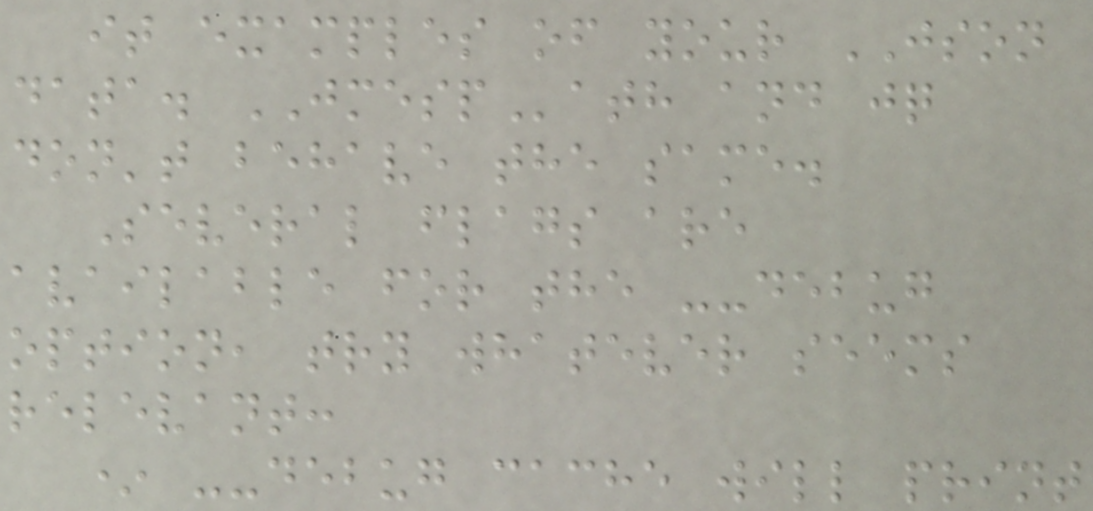it examples of your JSON
data. JMESPath and jq
don't behave the same.
Several flags are
available for the --debug
option, try whatever seems
relevant:
* --debug cache will print
